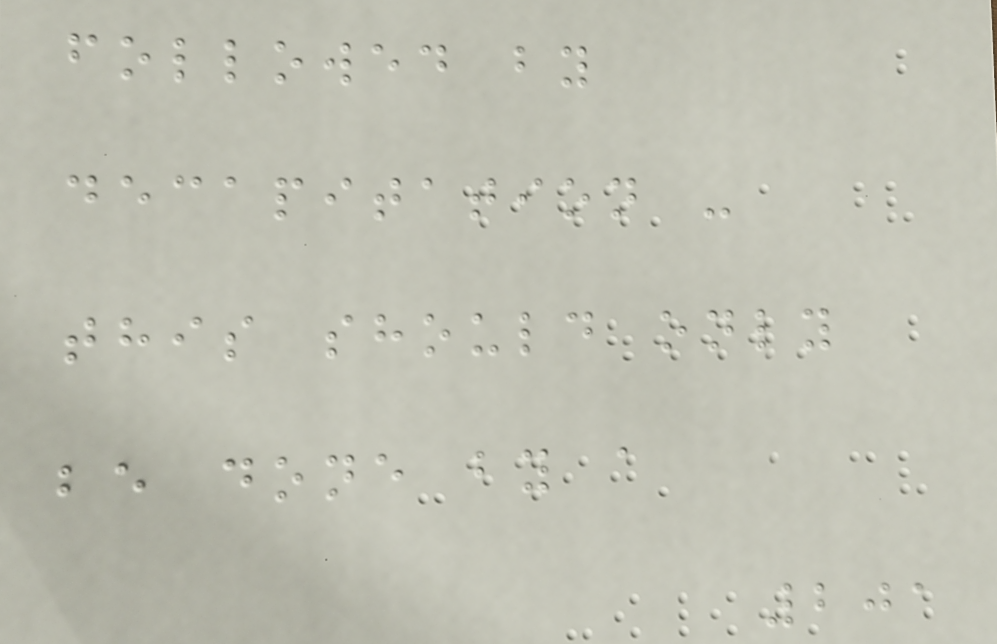followed by
decapitation -
this should only
be done by a
201
